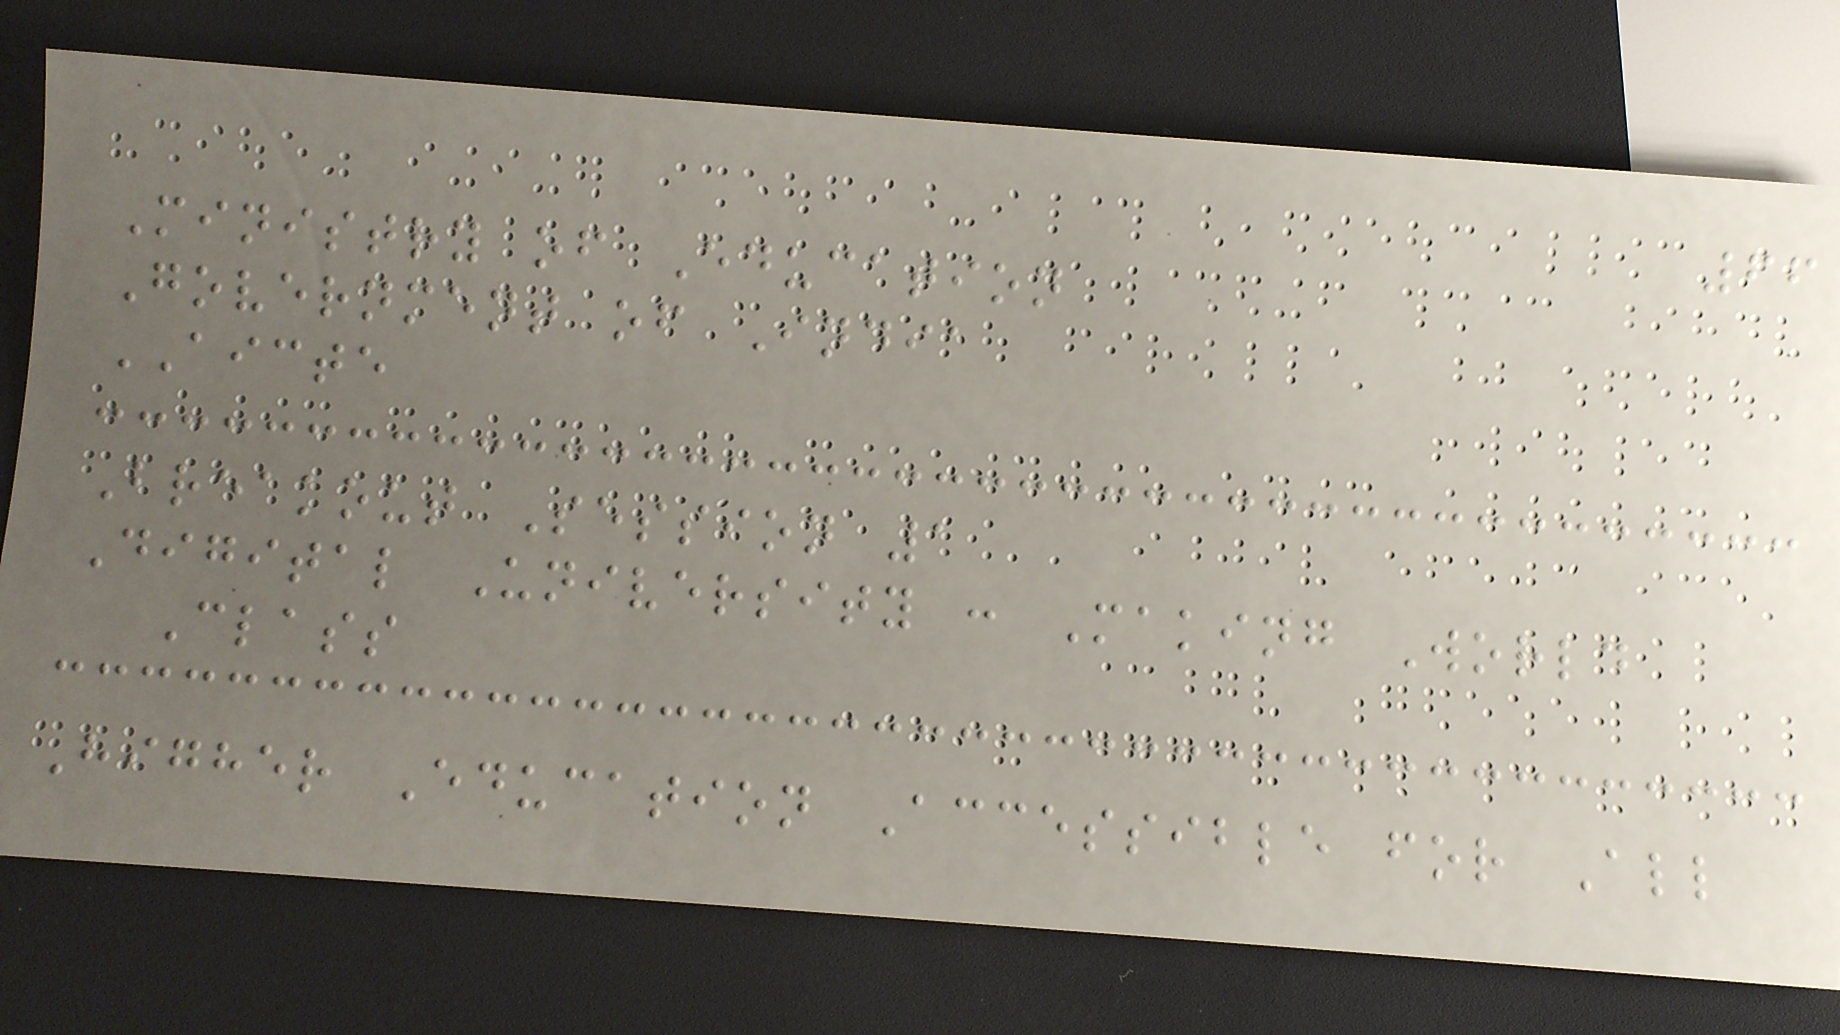66
Ministry of Education
Government of India
AICTE
Breakout Session 1
Digital University : Making World
Class
Higher Education Accessible for All
